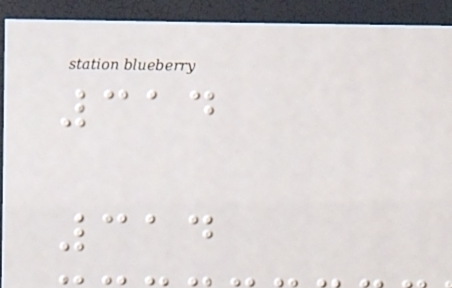314
314
